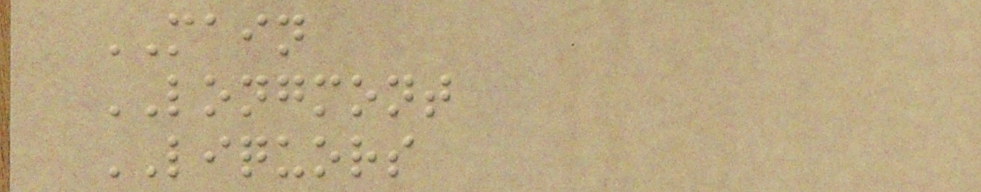MAIN
LONGMONT
LIQUORS
